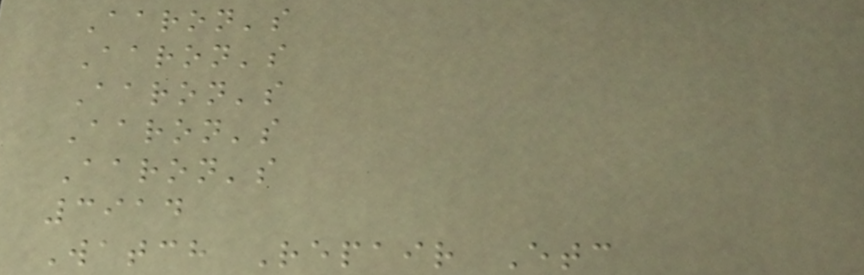Aaron's
Aaron's
Aaron's
Aaron's
Aaron's
3914
Watch Repair Etc
